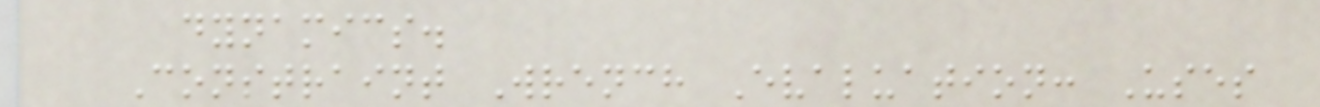dynamics.
Constraint Wrench Evaluation: Uses
